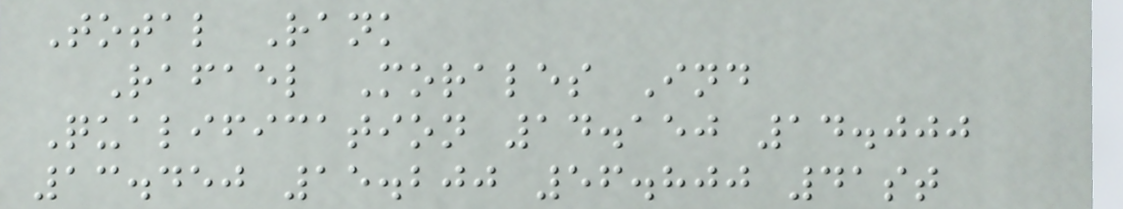Total Rank
Rafael Morales Ind
Qualification 14.150 14.000
13.450 15.200 56.800 41st
